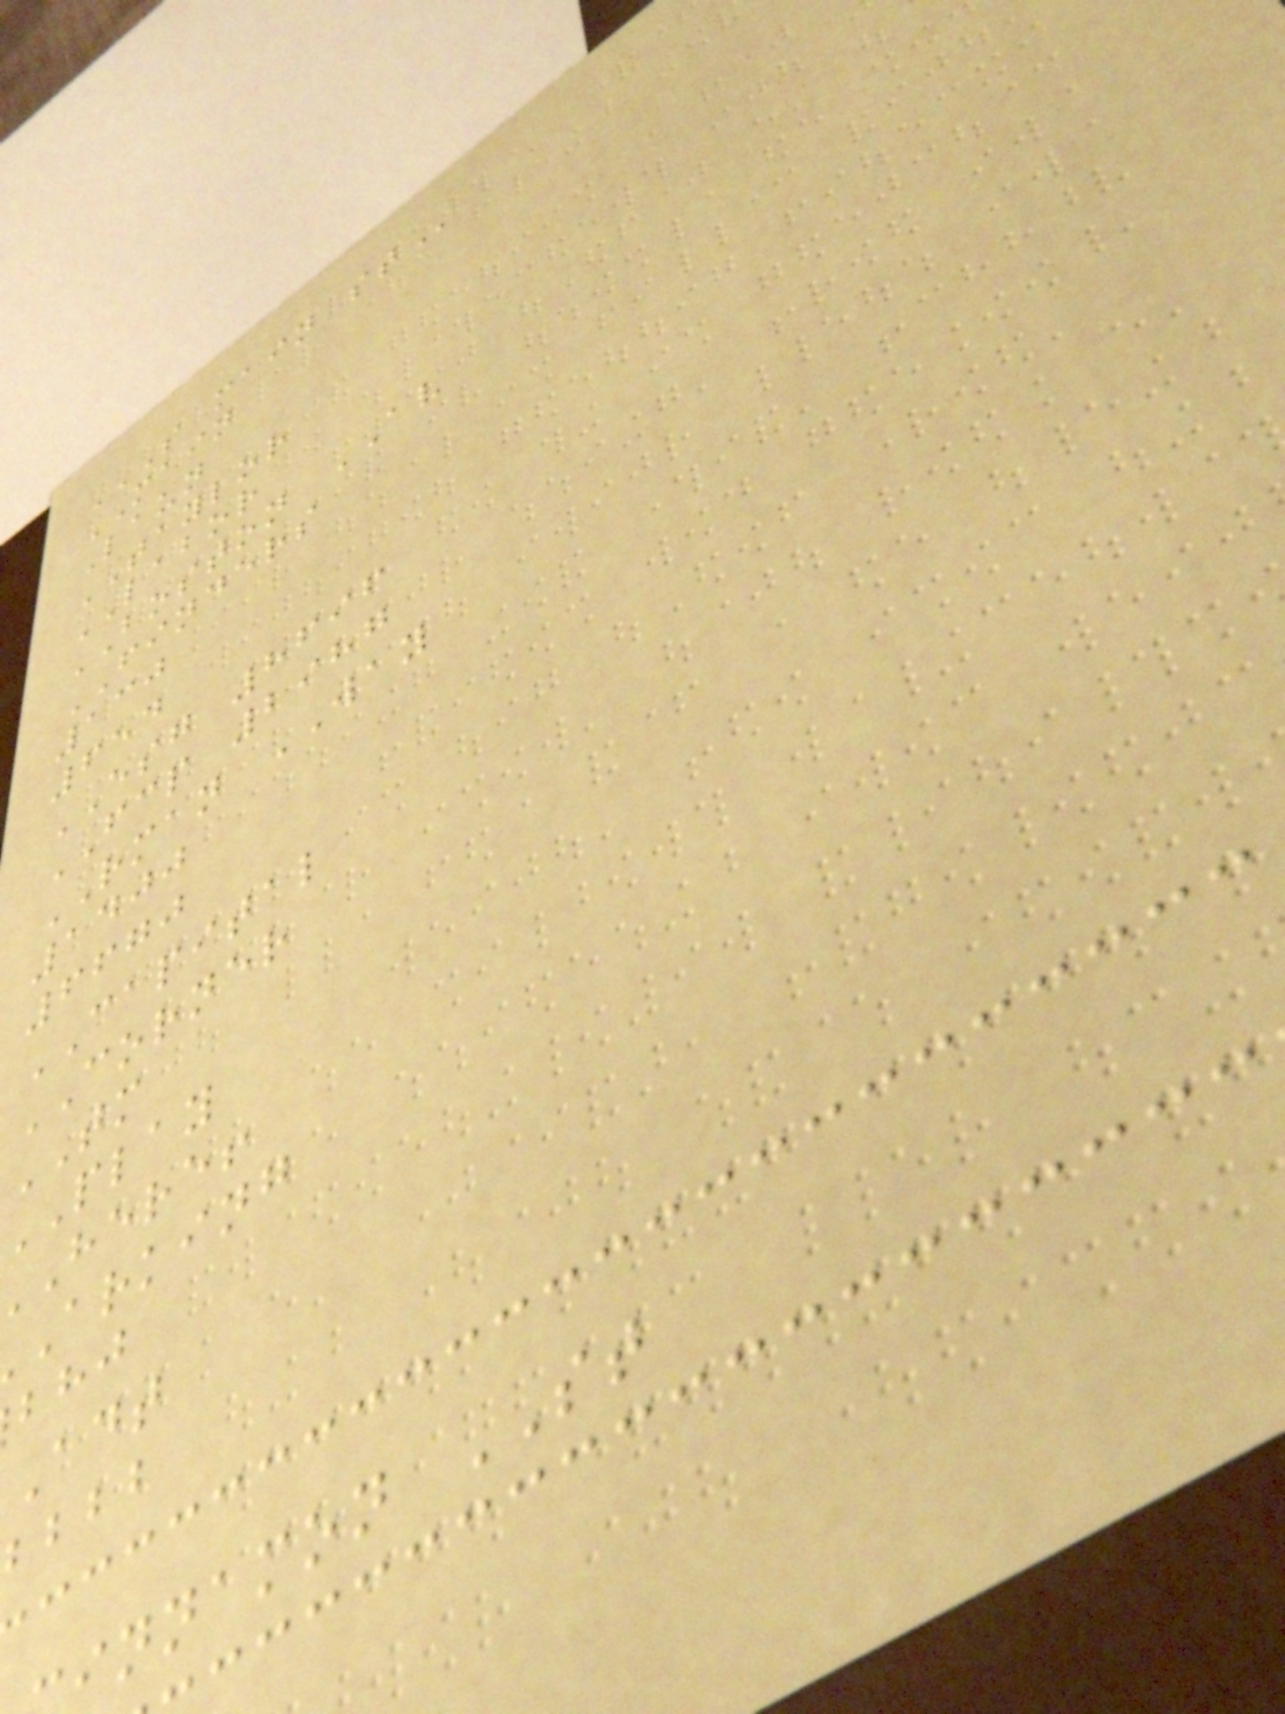S MAIN ST
MAIN
Laun
TAYLOR
LABOR
BOSTON AV
FINDERS
130
654
ESG 8696
FCP 2987
RMAN WAY
1400
6670
CAPITAL
CORNER
TM
PLAY
here!
arking
bbbb
innamon ST
